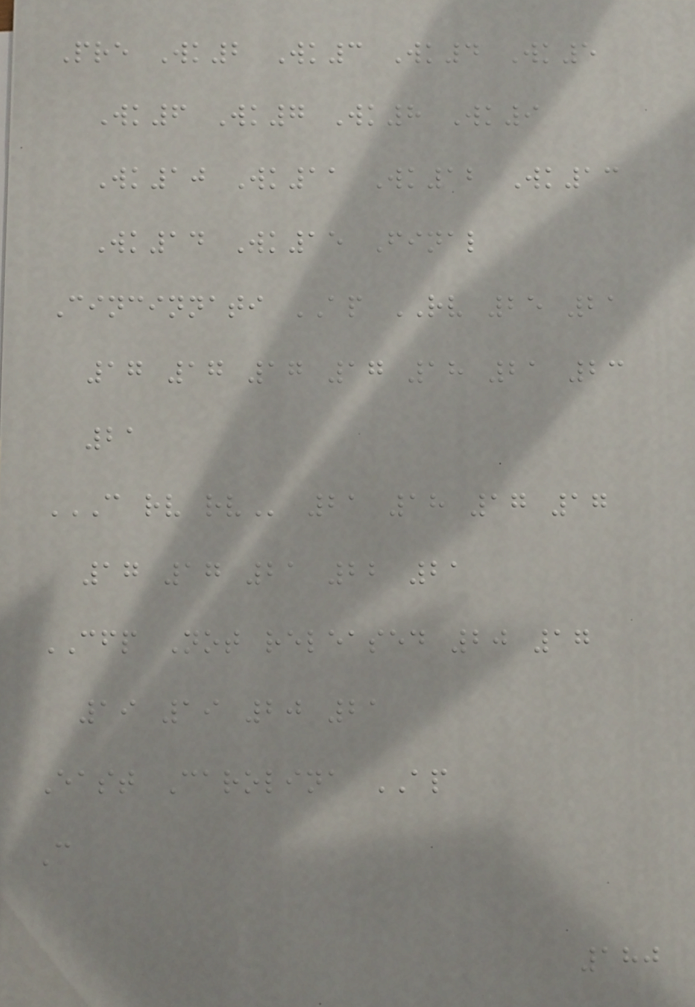Pre Wk2 Wk3 Wk4 Wk5
Wk6 Wk7 Wk8 Wk9
Wk10 Wk11 Wk12 Wk13
Wk14 Wk15 Final
Cincinnati AP RV 25 21
17 17 17 17 18 21 23
21
C RV RV 21 18 17 17
17 17 21 22 21
CFP Not released 20 17
19 19 20 21
East Carolina AP
C
180
